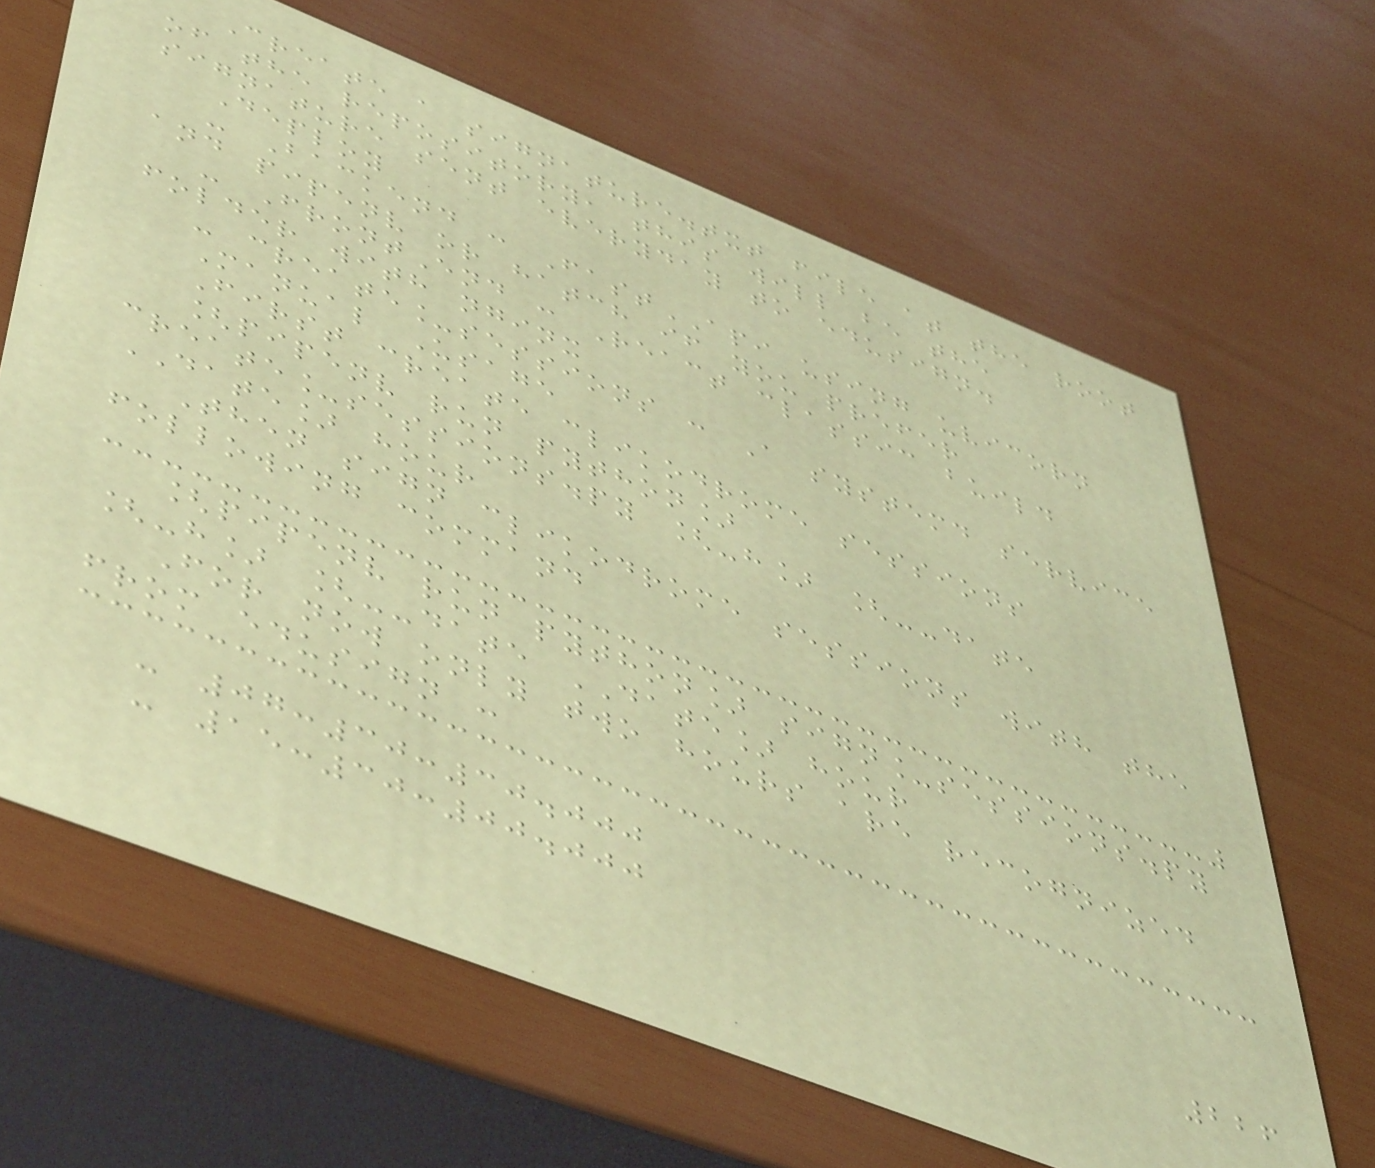Create a signature.txt file at the root
of the repository, this will be the
signature sent everyday to edusign.
Deploy
- Backend : FastAPI using uvicorn
and pipenv or hatch if you prefer
- FrontEnd : React classic build
folder with nginx
- create_sessions : A systemd service
Manual Usage
First create clikodrome sessions
[pipenv run python]
create_sessions.py [-h] [--date
DATE] hour
Then sign clikodrome sessions with the
following command
[pipenv run python] sign_sessions.py
[-h] [--date DATE] hour
For now only two hours are recognized
from edusign :
- 07:30:30.000
- 15:30:00.000
226
